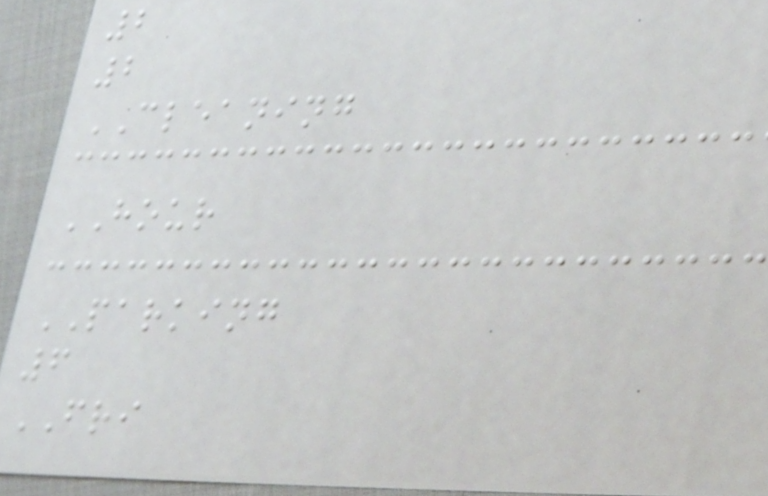2
2
CLEANING
HOUR
PARKING
6
FRI
